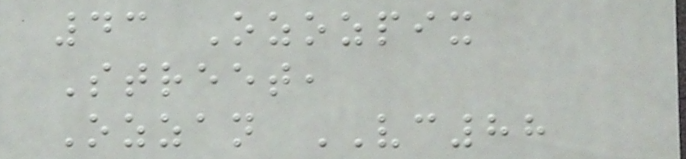43 Ozozpix
Street,
Ozzan VC88
